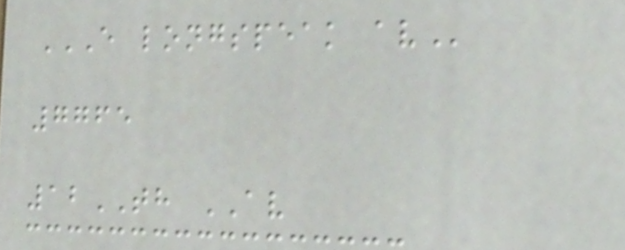E LONGSPEAK AV
7765
12TH AV
